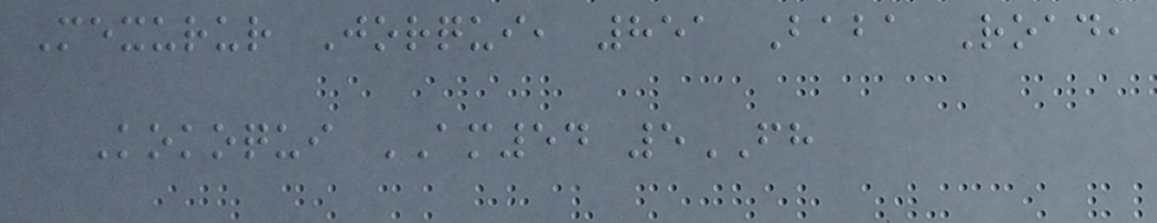Mexurur Jorqui, 851 Baba Road,
Kokoqui AM54 5FH
